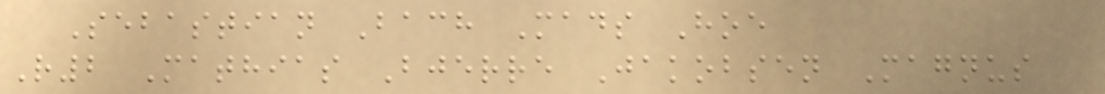Sebastian Bach Mads Hoe
R2 Mathias Bjerre Jakobsen Magnus
